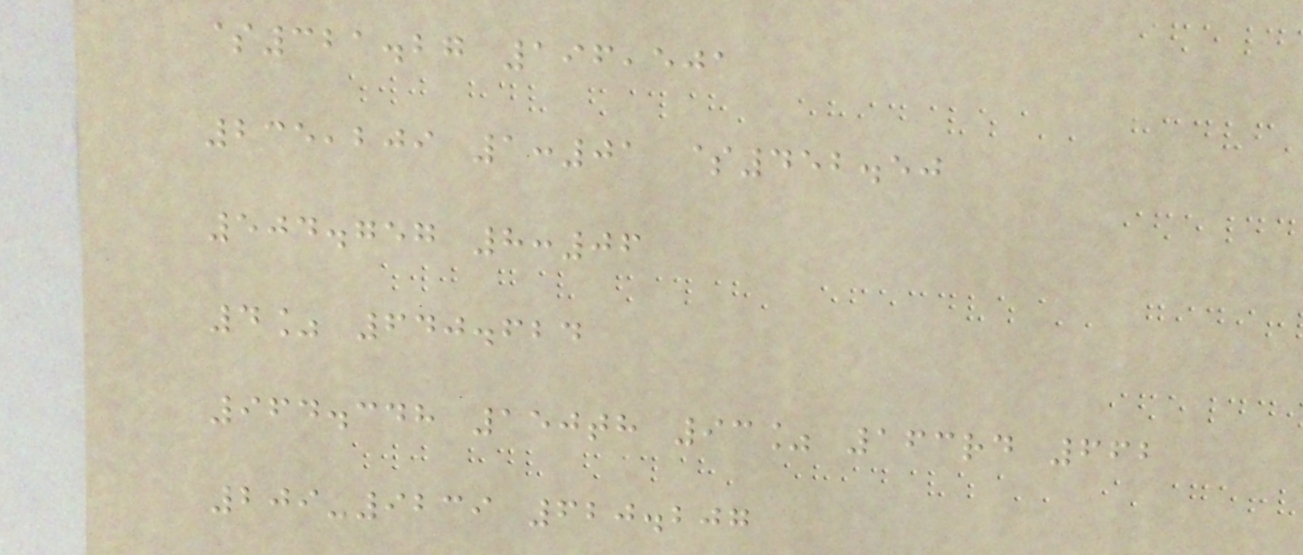$321.27 196,501
235,209 1:01 $452.50
504.757 8:06
4% 640.624
964.348 150th 93% 163rd 662
209-9239 620.207
